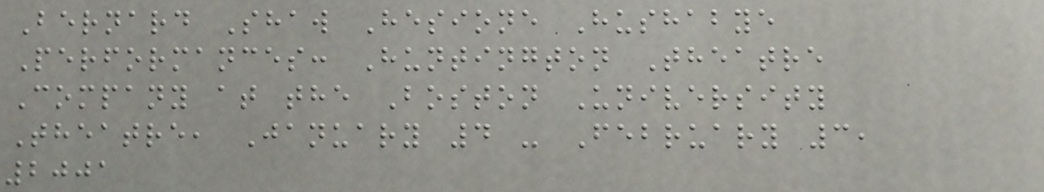Bernard Shaw Hesione Hushabye
Performances: Huntington Theatre
Company at the Boston University
Theatre, January 4 - February 3,
2001
